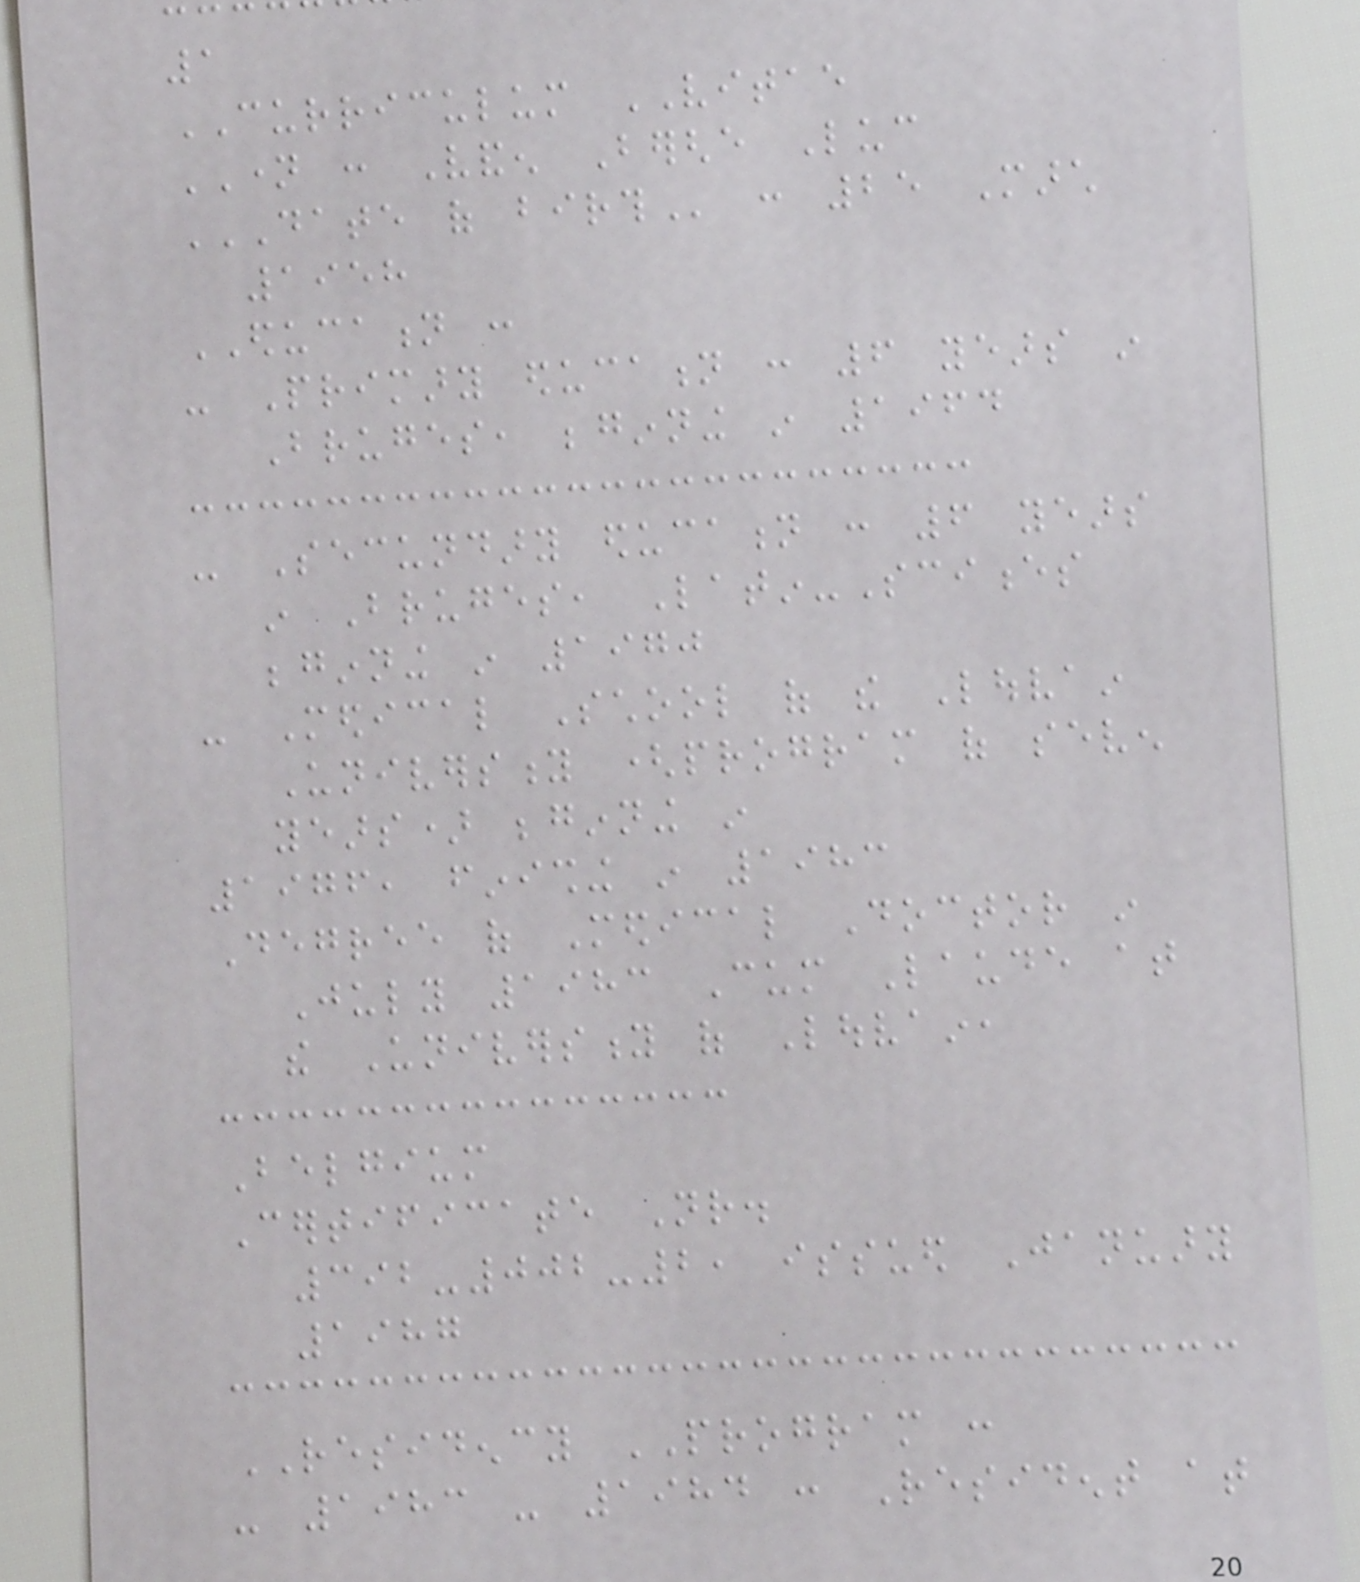1
CURRICULUM VITAE
NAME : Vanden Berghe Luc
DATE OF BIRTH : 25 March
1958
EDUCATION :
- Primary education : 6 years in
Bruges, beginning in 1964
- Secundary education : 6 years
in Bruges, Latin-Sciences
beginning in 1970
- Medical School of the Louvain
University (program of seven
years) beginning in
1976, finishing in 1983
Degree of Medical Doctor in
July 1983 Cum Laude at
the University of Louvain,
Belgium
Certificate Nr.
392-002-2, issued January
1987
RESIDENCY PROGRAM :
- 1983 - 1984 : Resident at
